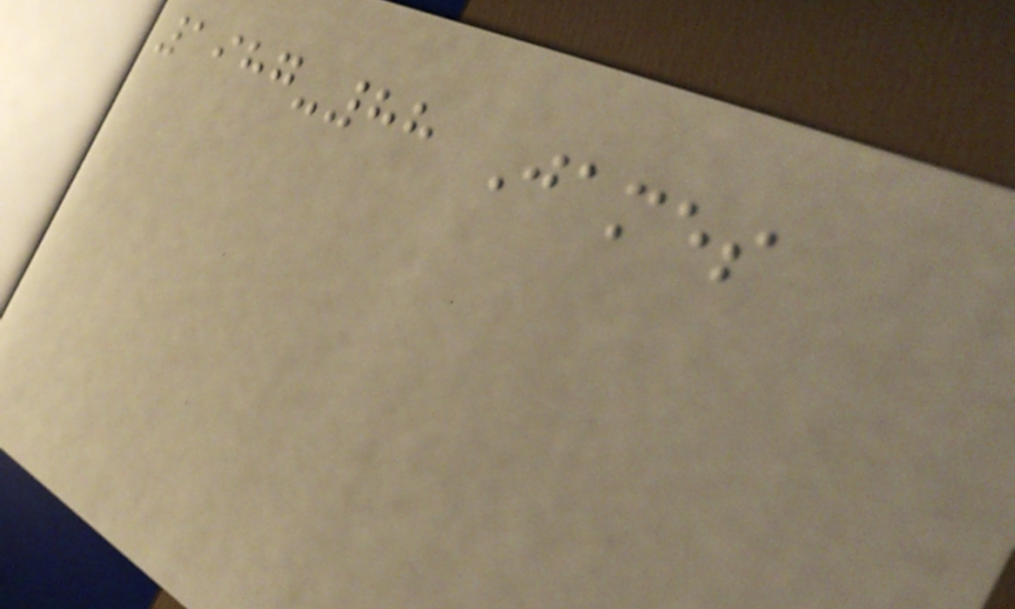1987-88 James
